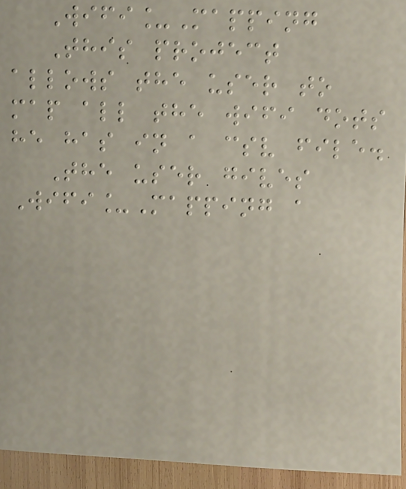Wifi_Mapping
This project
allows the user to
map all the wifi dots
he has in a csv file.
The user gives
Wifi_Mapping a
